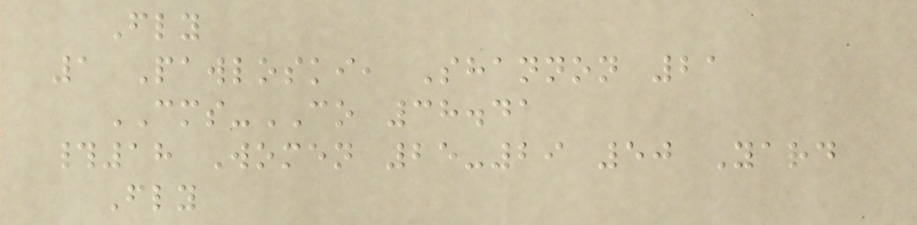Fly
1 Pawloski, Shannon 21
CMS-CO 38.41
#18 Women 25-29 50 Yard
Fly
